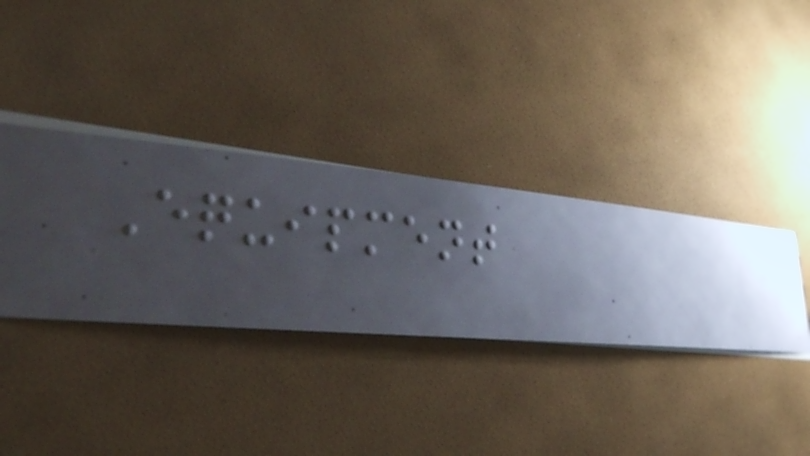Equipment
